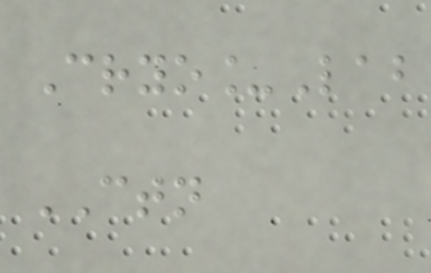Cryo_Lab
CTN
